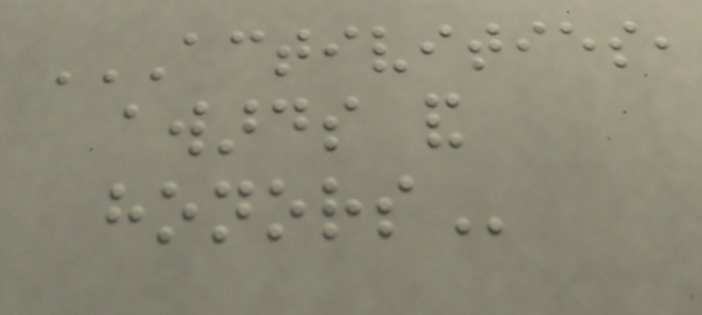ACTIVITIES,
AWARDS AND
HONORS
